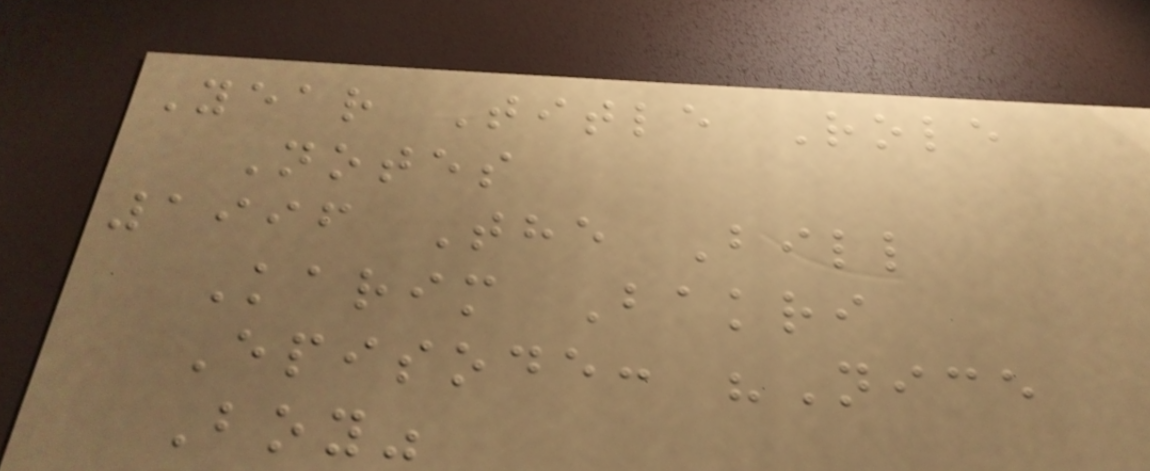Year Title Role
Notes
1996 The Bill
Karim Bakri
Episode: "Nice
Boy"
